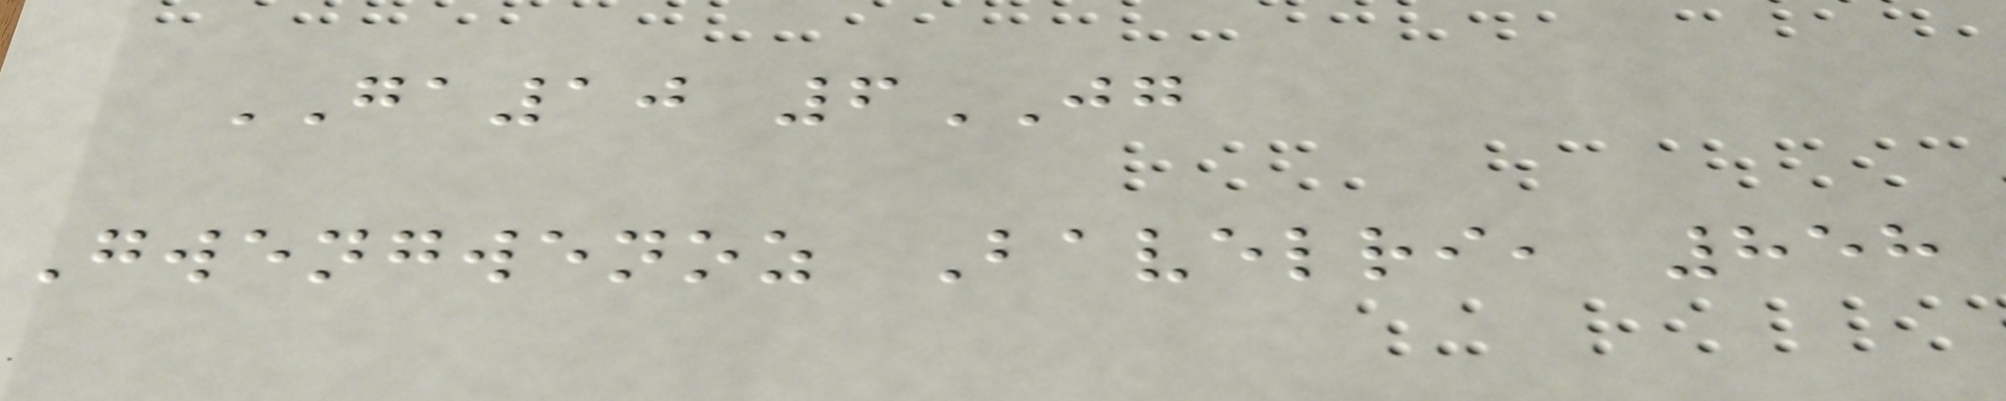GA10 6JG
Gwengwenoz Bavelri, 858
